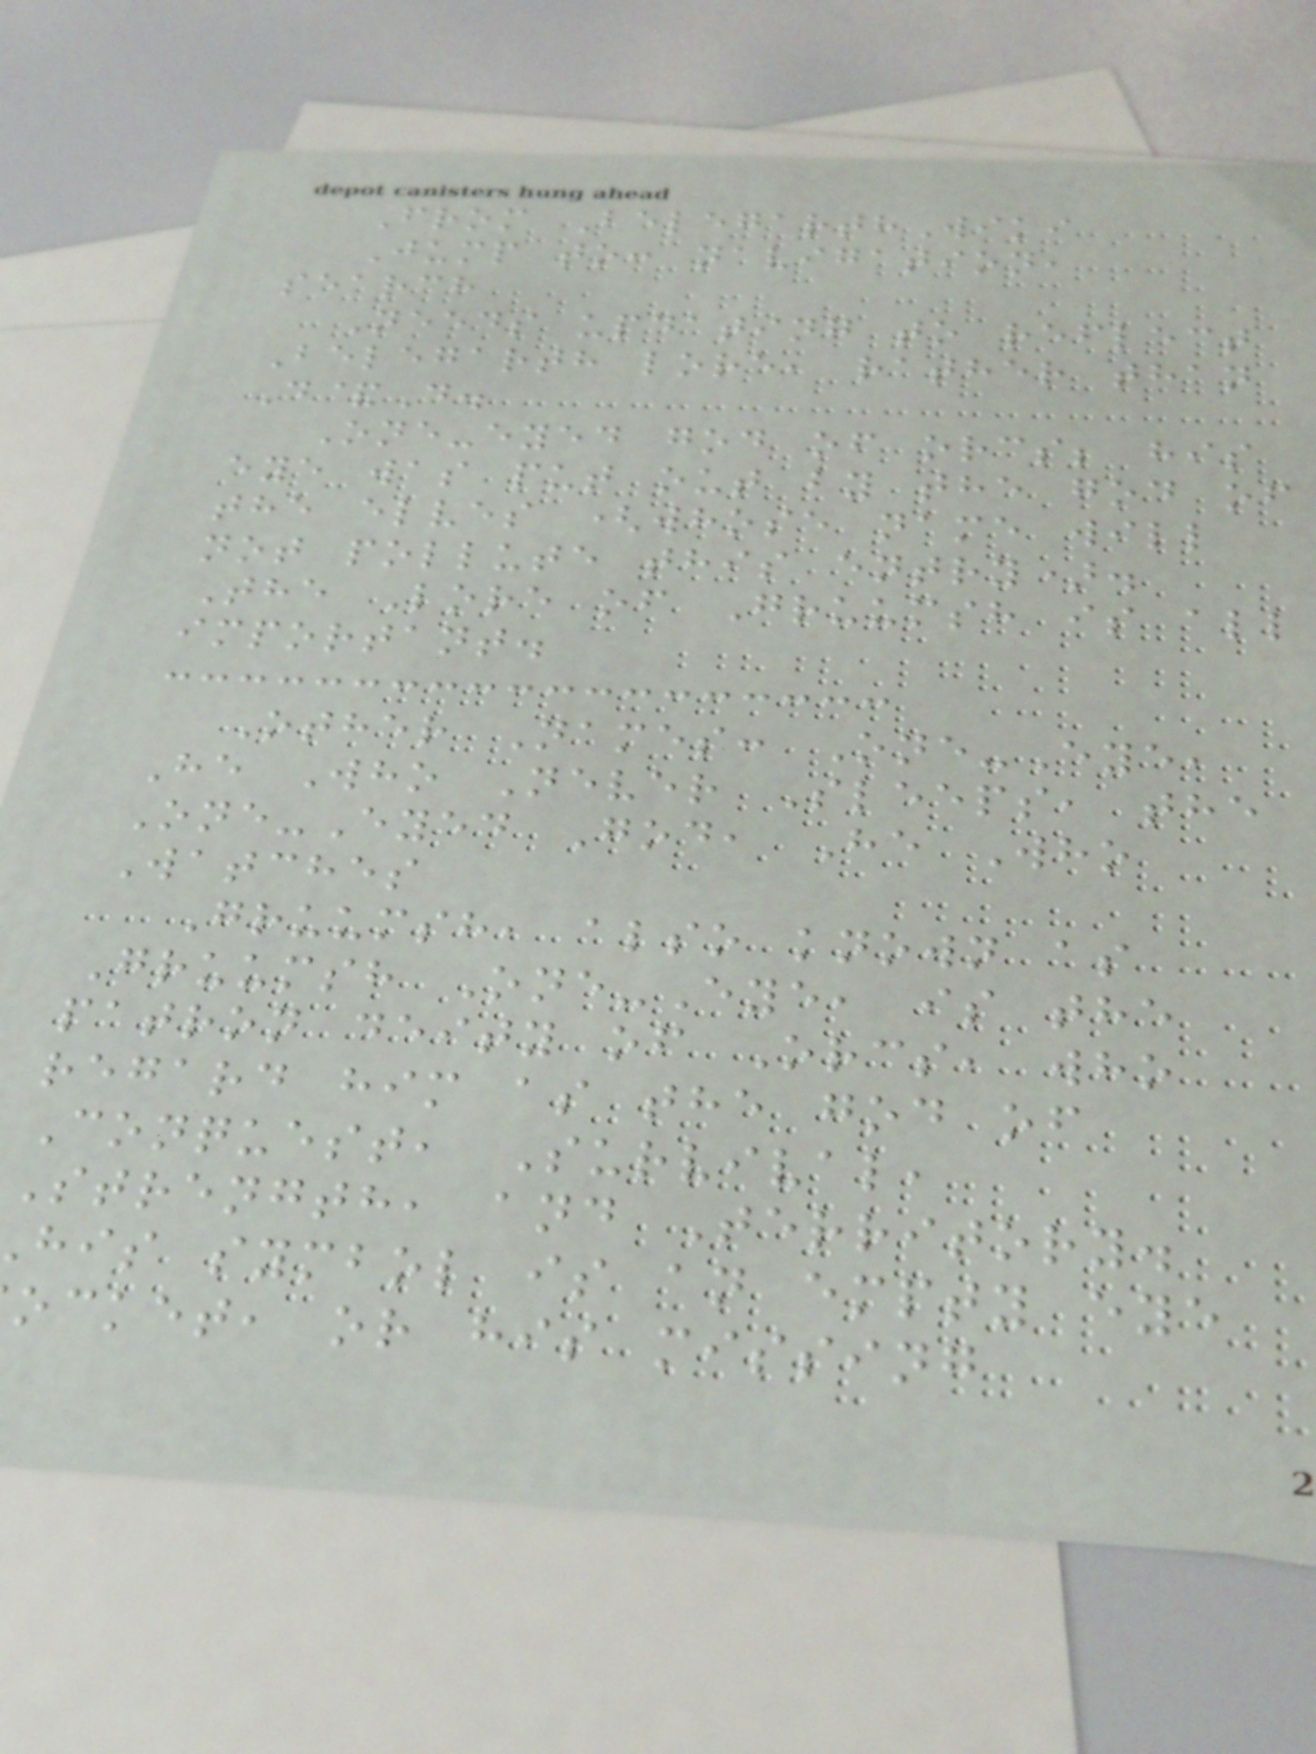From BelegarthWiki
Jump to: navigation,
search
Needs updating to reflect
Belegarth lore, rather than
D&D.
One-eyed god of orcs; his
eye was put out by the god of
the elves (whose name will
not pollute this entry).
The Lore of Gruumsh is all
important.
Other Names: One-Eye,
He Who Never Sleeps, the
One-Eyed God, He Who
Watches
Gruumsh, also known as
Gruumsh One-Eye, is the
patron deity of Orcs, who
regard him as the god of
Conquest, Survival,
Strength, and Territory.
his symbol is an empty eye
ocket, or his missing
